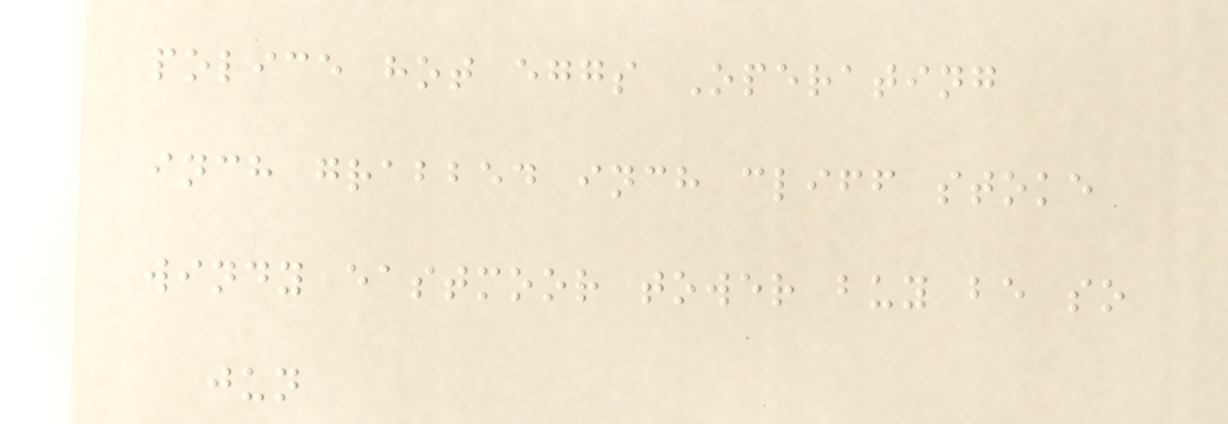police hot eggs Operating
inch grabbed inch cliff stoke
windy eastmoor tower buy be so
jun
